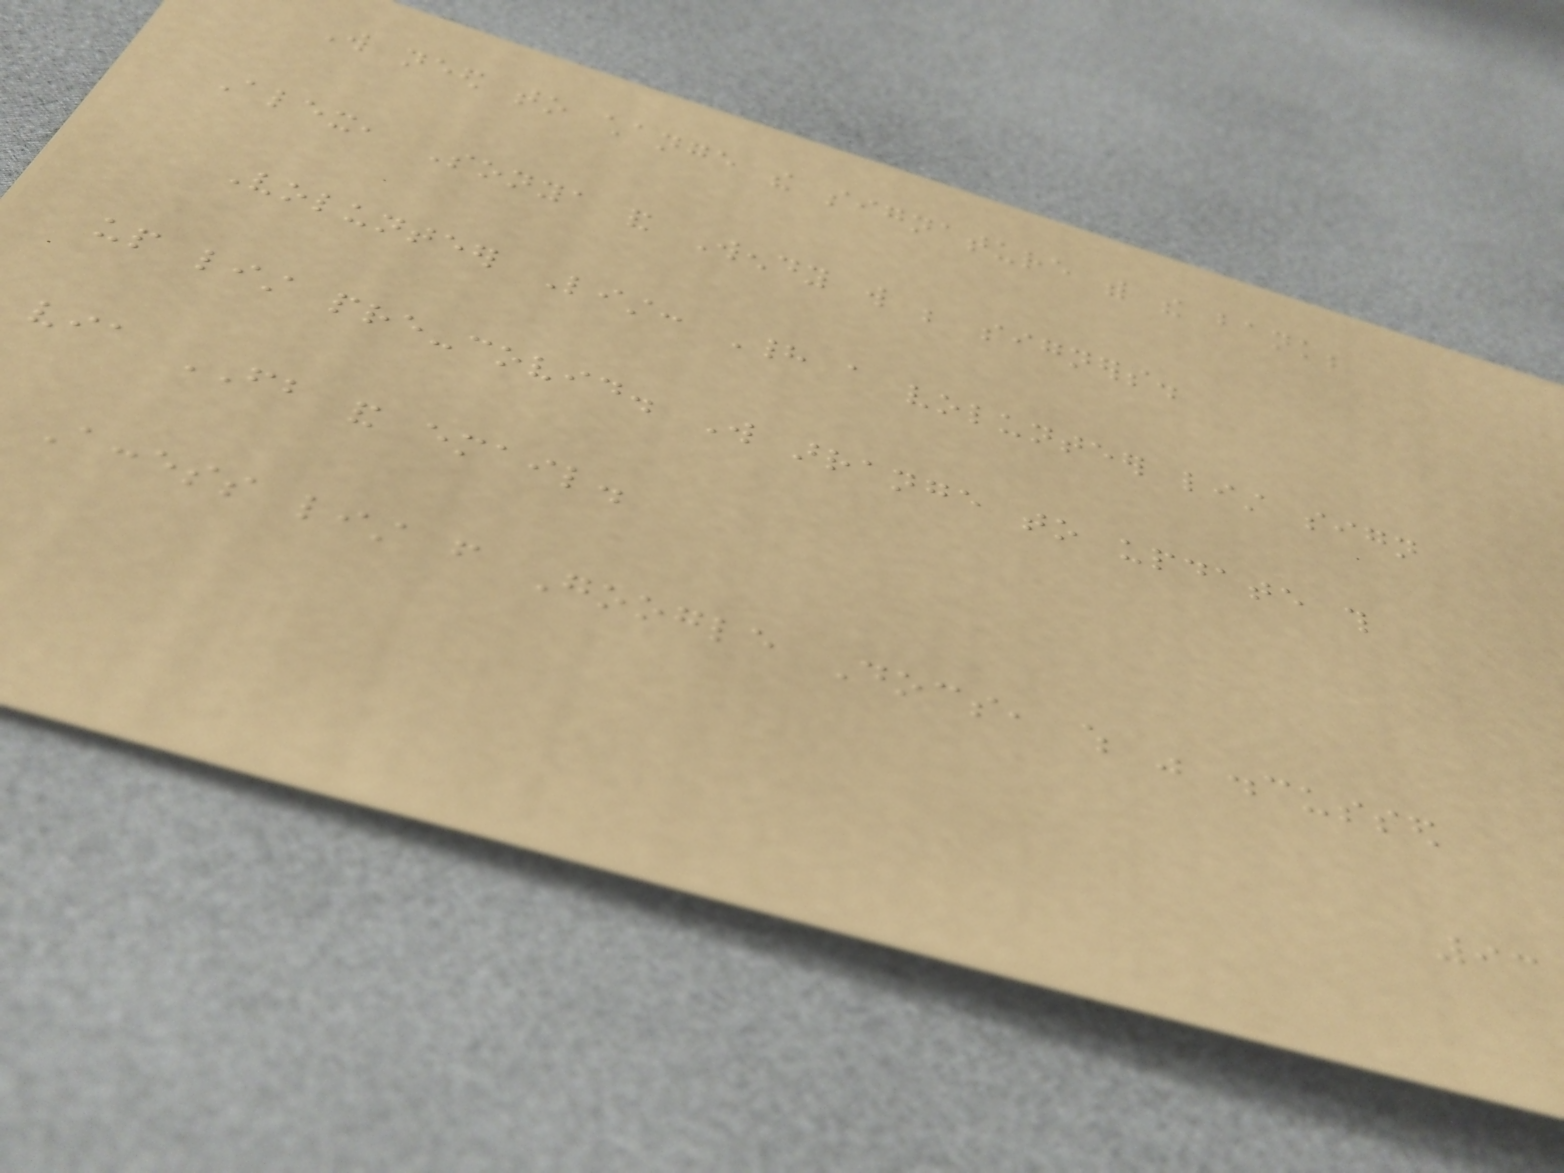Will need to change the signature with the bank;
Alex, Sonya and Wendy will be signers.
Volunteer List: Had a volunteer list sign
up list pre-covid. Will arrange to update this
via FB and email.
Access list from Google Docs, which was discussed
93
